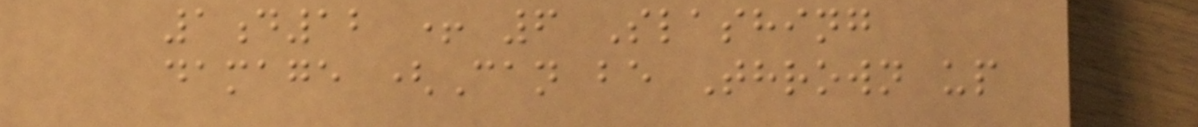1d12 + 6 Slashing
damage (Can be Thrown up
